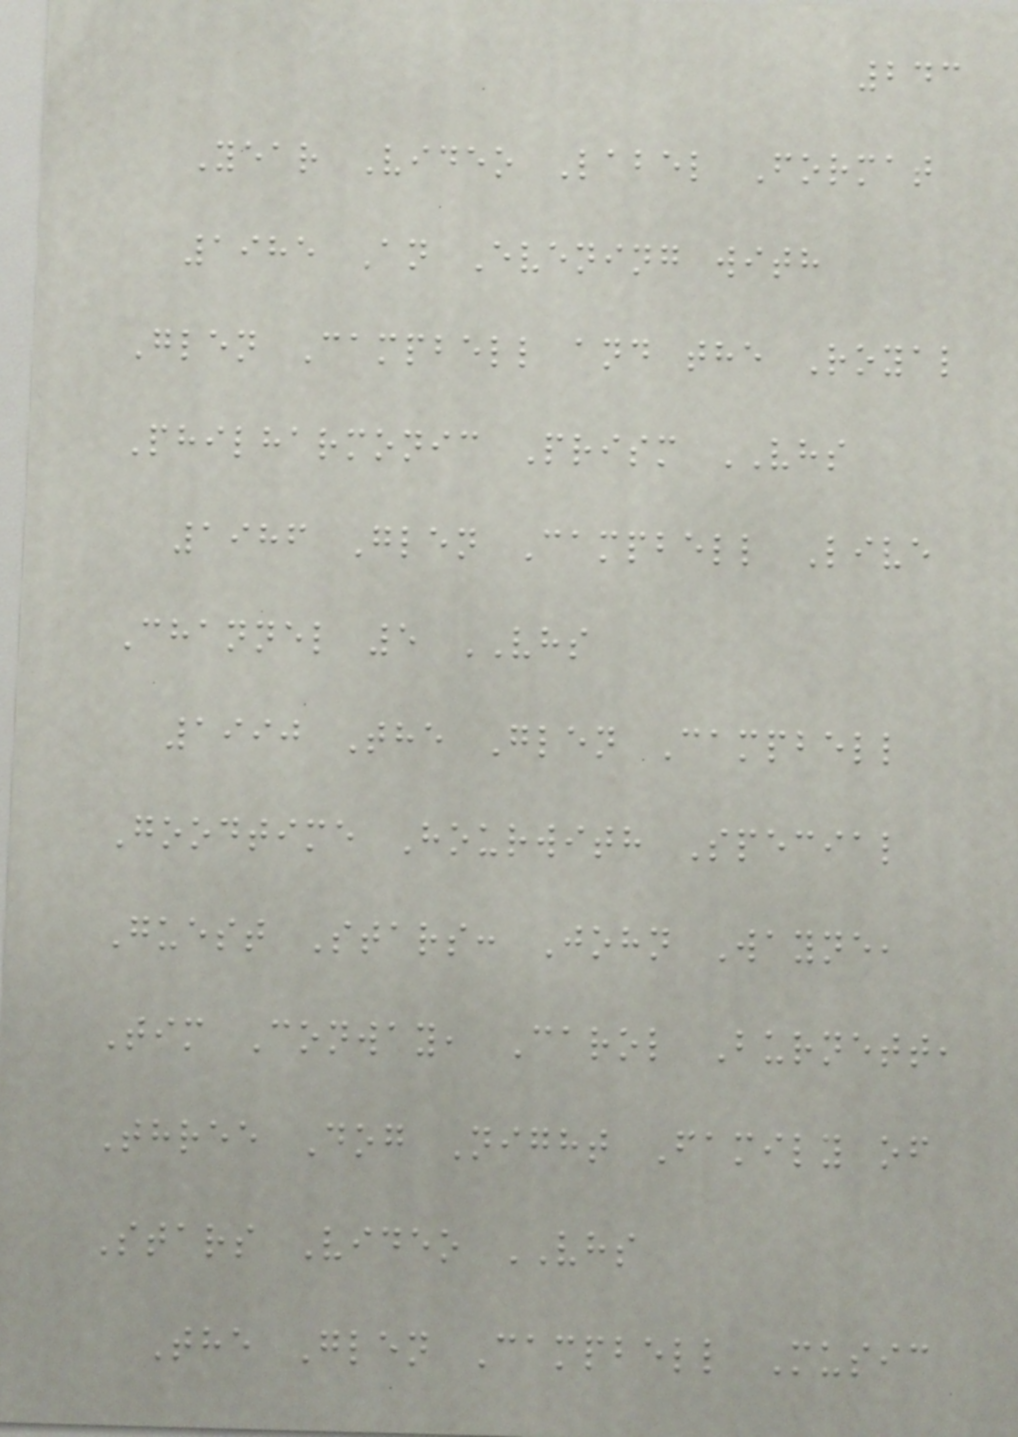243
Year Video Label Format
1985 An Evening with
Glen Campbell and the Royal
Philharmonic Prism VHS
1986 Glen Campbell Live
Channel 5 VHS
1990 The Glen Campbell
Goodtime Hourwith Special
Guest Stars: John Wayne,
Tim Conway, Carol Burnett,
Three Dog Night Family of
Stars Video VHS
The Glen Campbell Music
